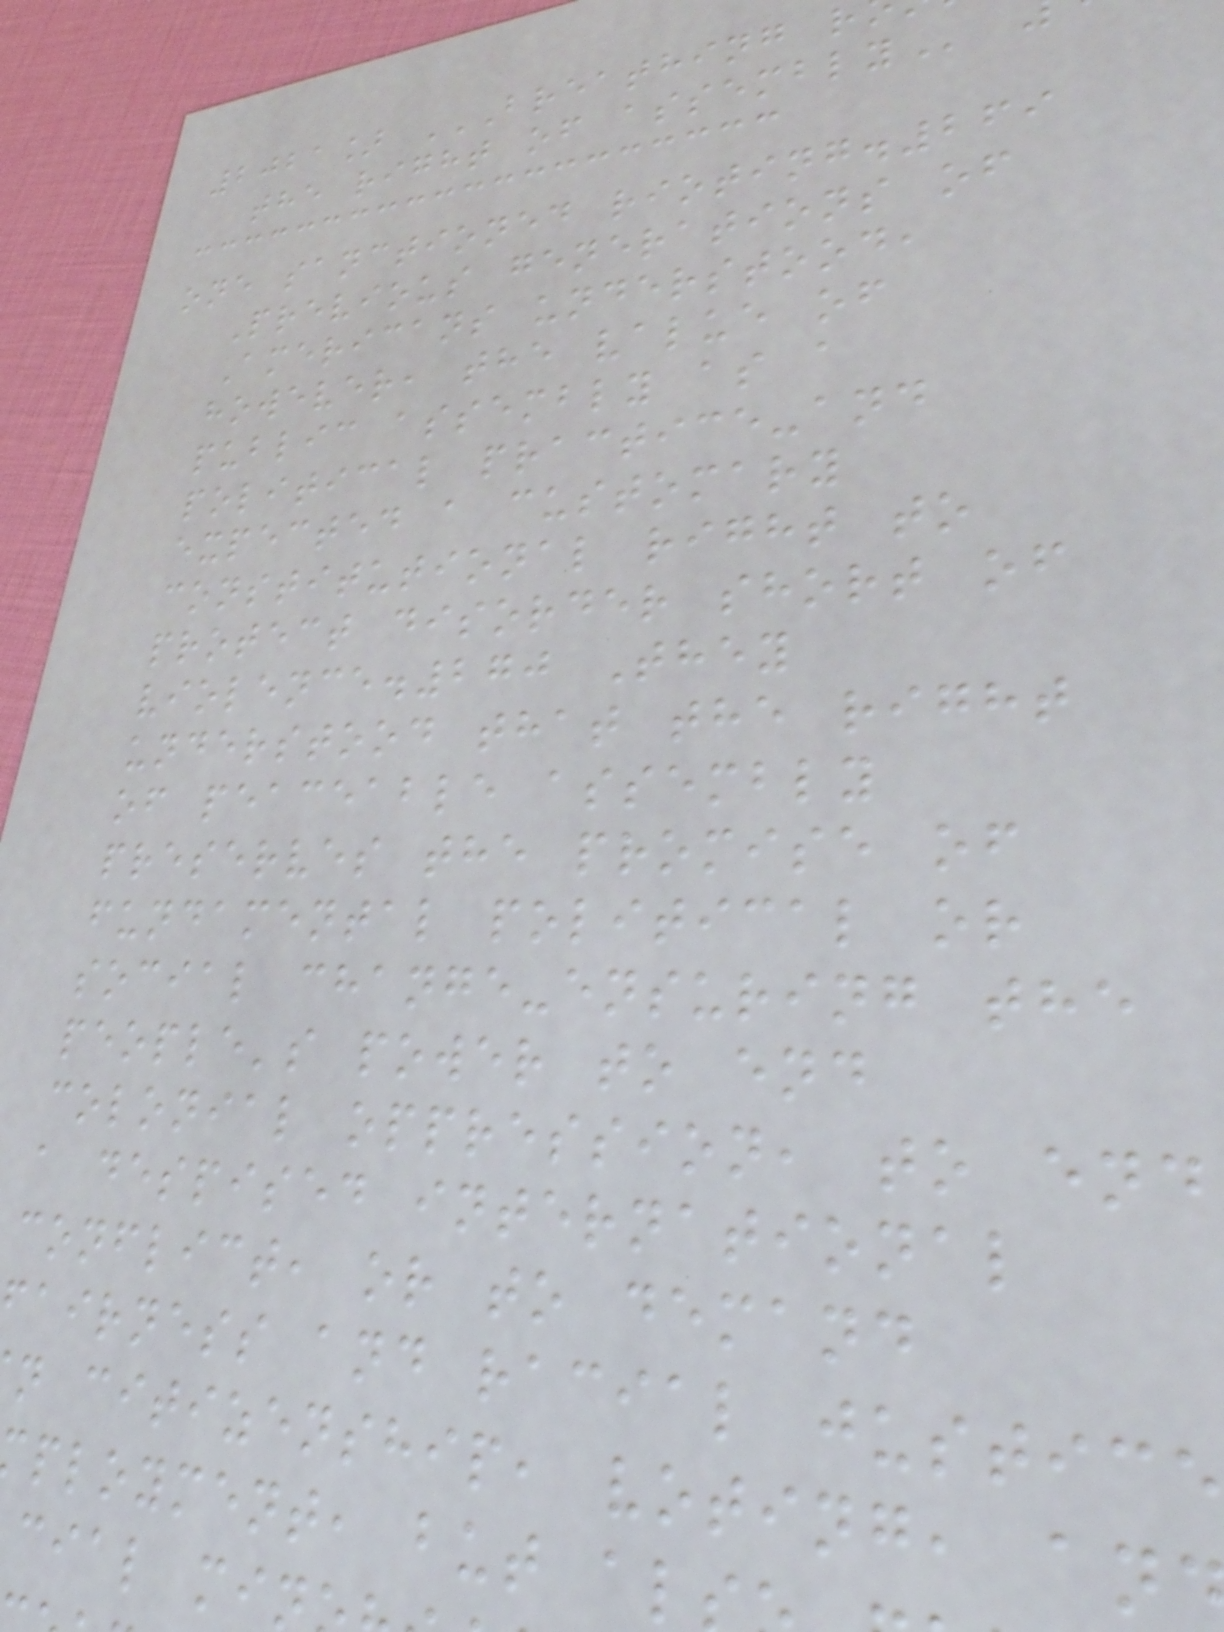the right of
one sanctioned rioting.269
Previous generations of
Americans understood,
however, the value of
public assembly as a
political practice-and
expected a customary
constitutional right to
protect disorder short of
violence.270 They
understood that the right
of peaceable assembly
preserves the promise of
fundamental political or
social change-ensuring the
people's power to end
colonial oppression, to end
a despised international
conflict, or to demand
airness and racial justice
n citizenship, voting, an
ployment, but al
cial mi
